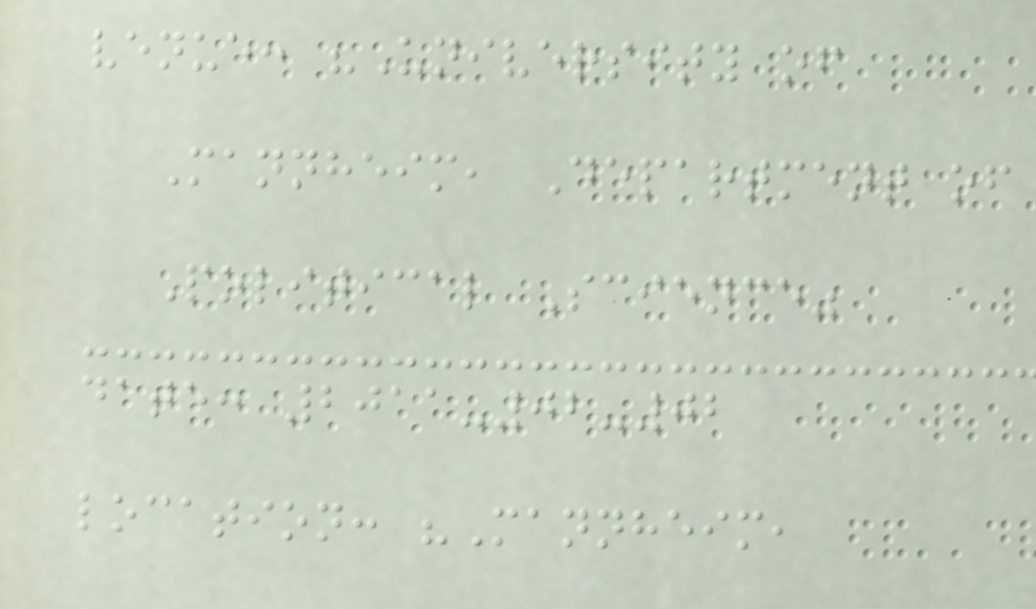venue: "University of
Mannheim, Department of
Political Science"
date: 2011-02-02
location: "Mannheim,
